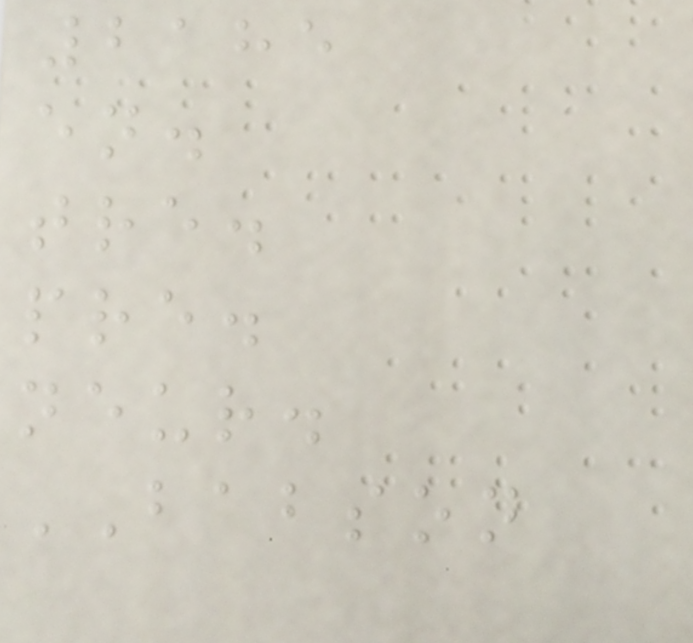2185
en.
tre.
pre.
neur.
BABSON
